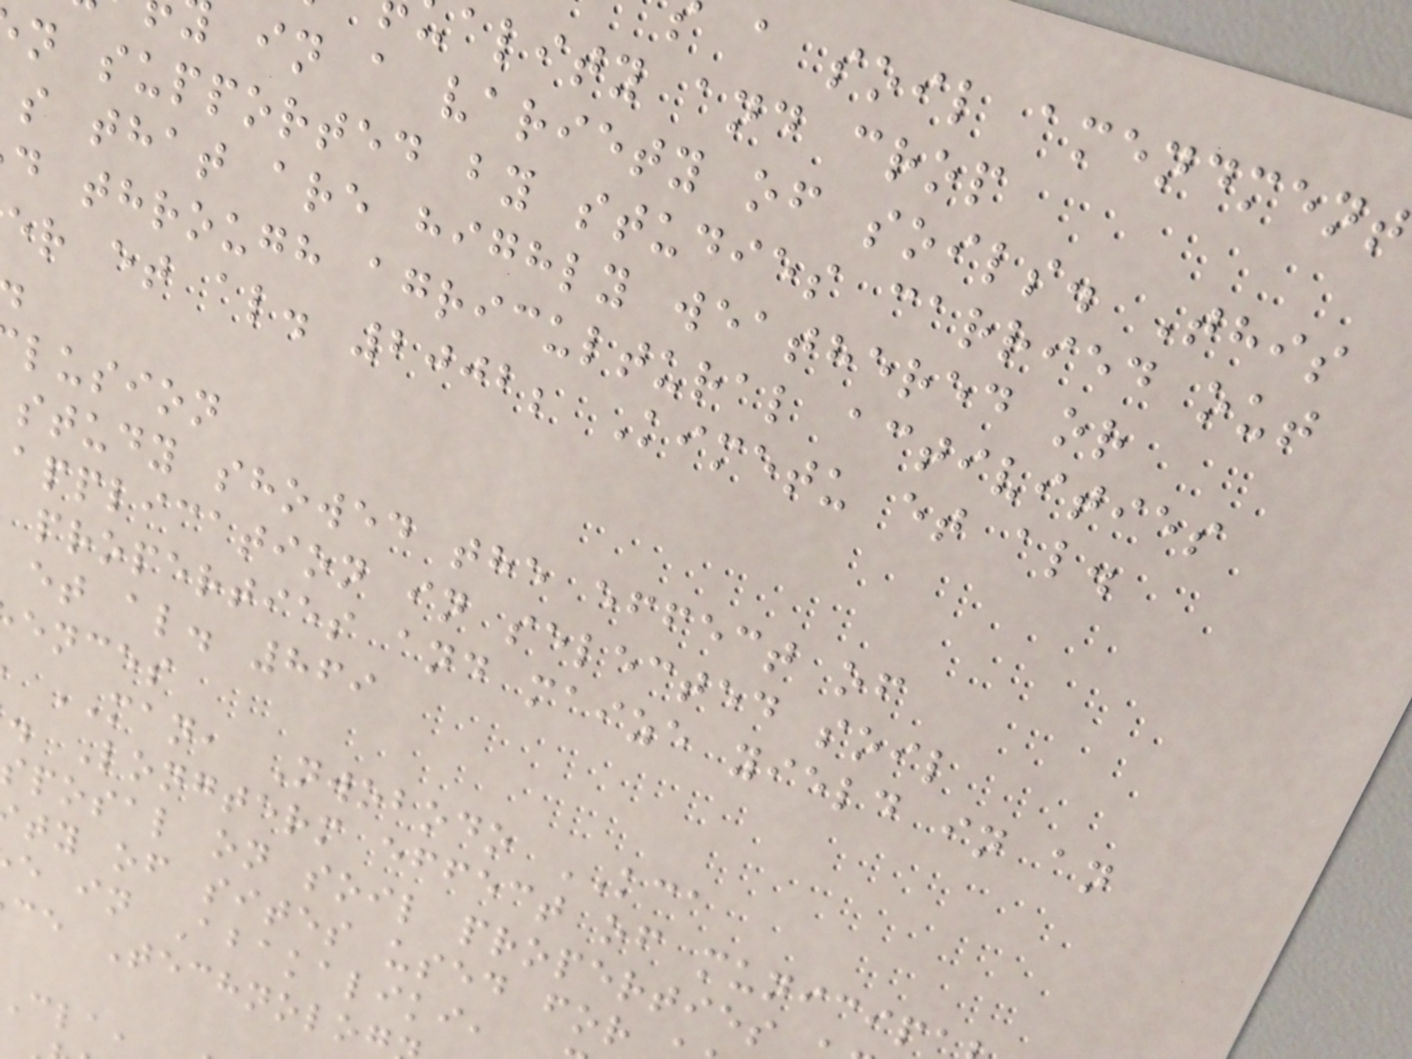a soil amendment
ality and crop
in a variety of soils. This
n supported by studies carried out
s that are highly weathered or
d through agricultural activities
er et al. 2002; Kimetu et al.
lusion
study showed the effect of
application in selected soil
properties and maize yield in an
et al. 869
ences
MAN, Nwobodo KCA
. Longterm effect of municip
sposal on soil properties
ty of sites used for
e in Abakaliki,
ce Technolog
